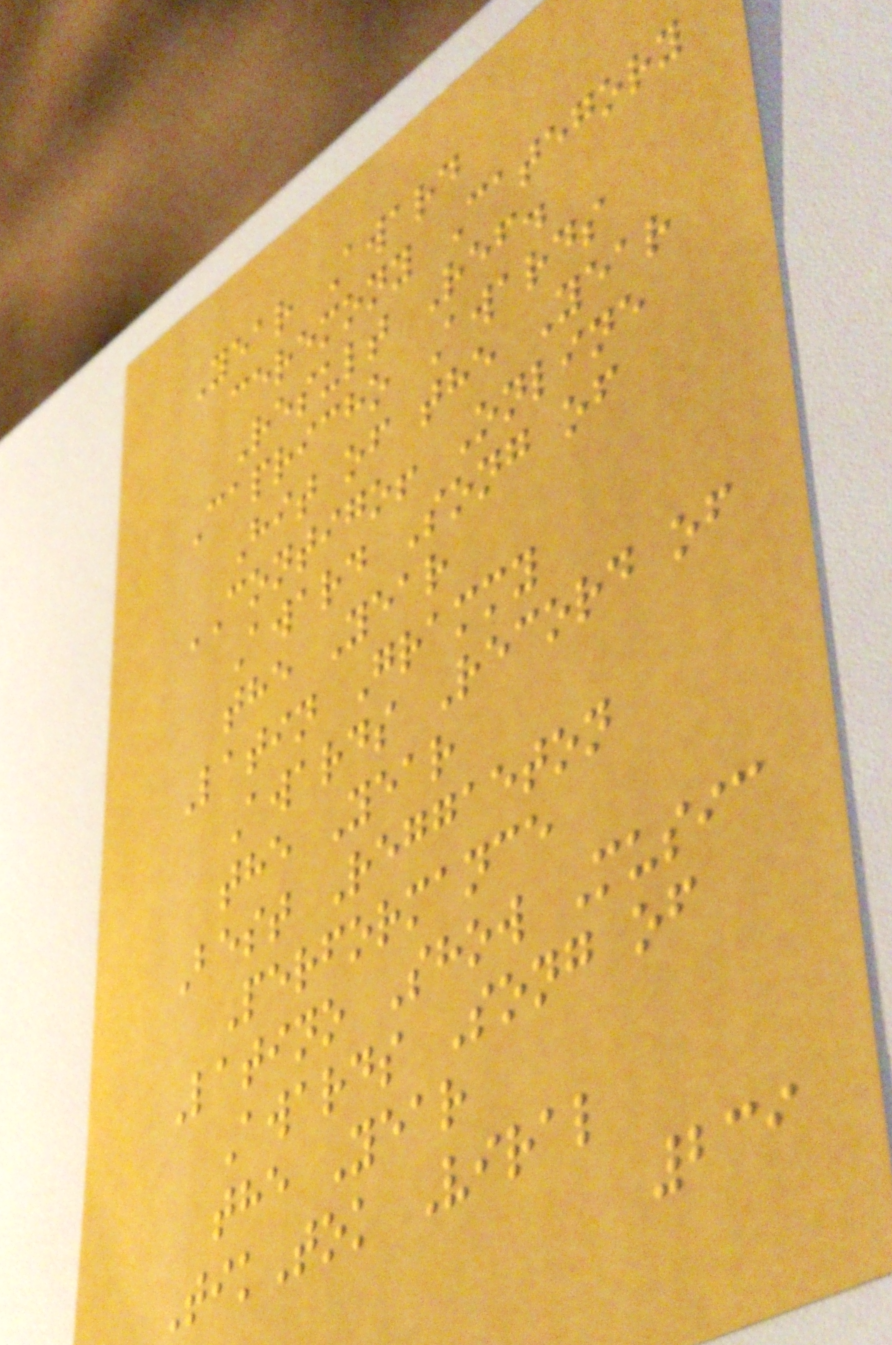Year Award
ceremony Category
Result Ref.
Capricho Awards
Hit of the Year
CONTIGO! Online
Award Song of
the Year
Latin Grammy
Awards Record of
the Year
Best Reggaeton
Performance
Latino Show Music
Awards Song of
the Year
TikTok Viral
239
